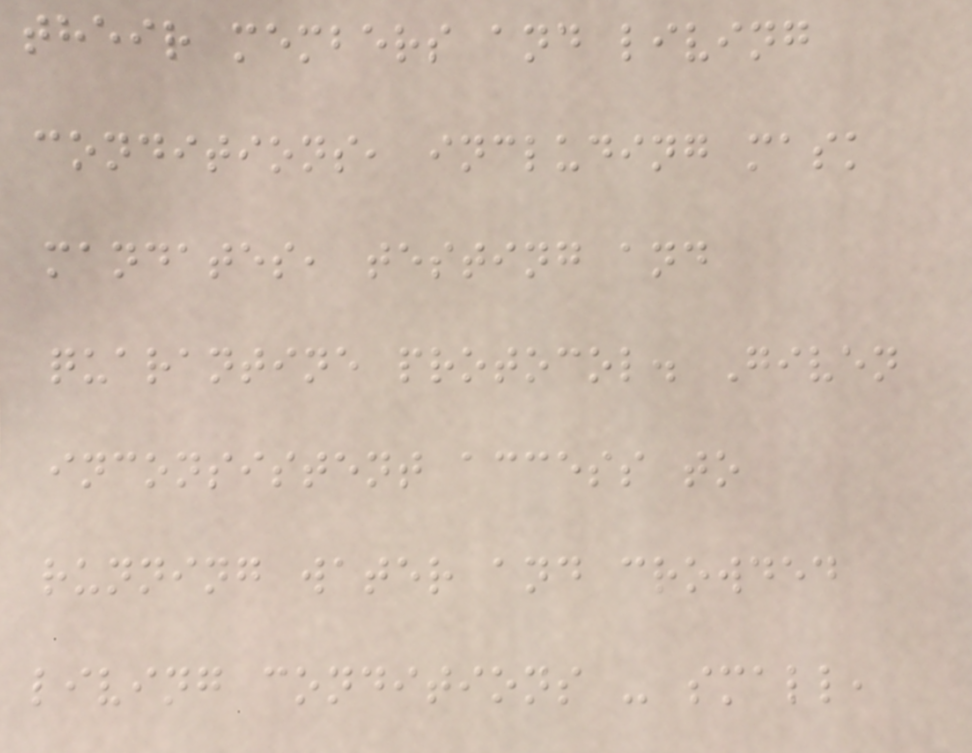their members and living
conditions, including mask
mandates, testing and
quarantine protocol. Given
inconsistent access to
running water and crowded
living conditions - small,
